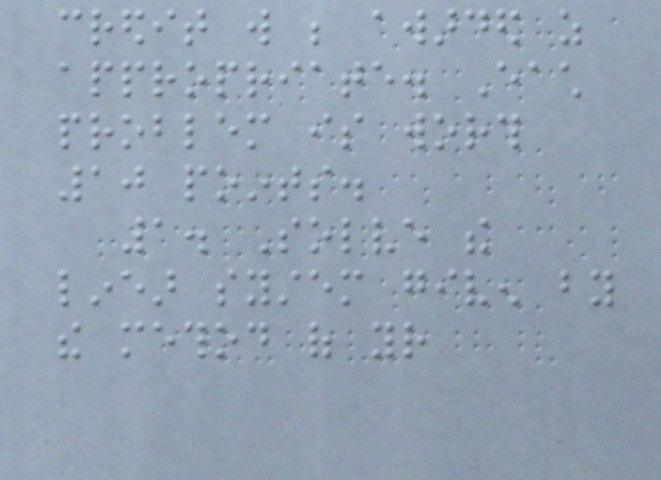credit will be awarded as
appropriate. Each
problem is worth
10 points.
1. Solve the
linear system given by
the method of your
